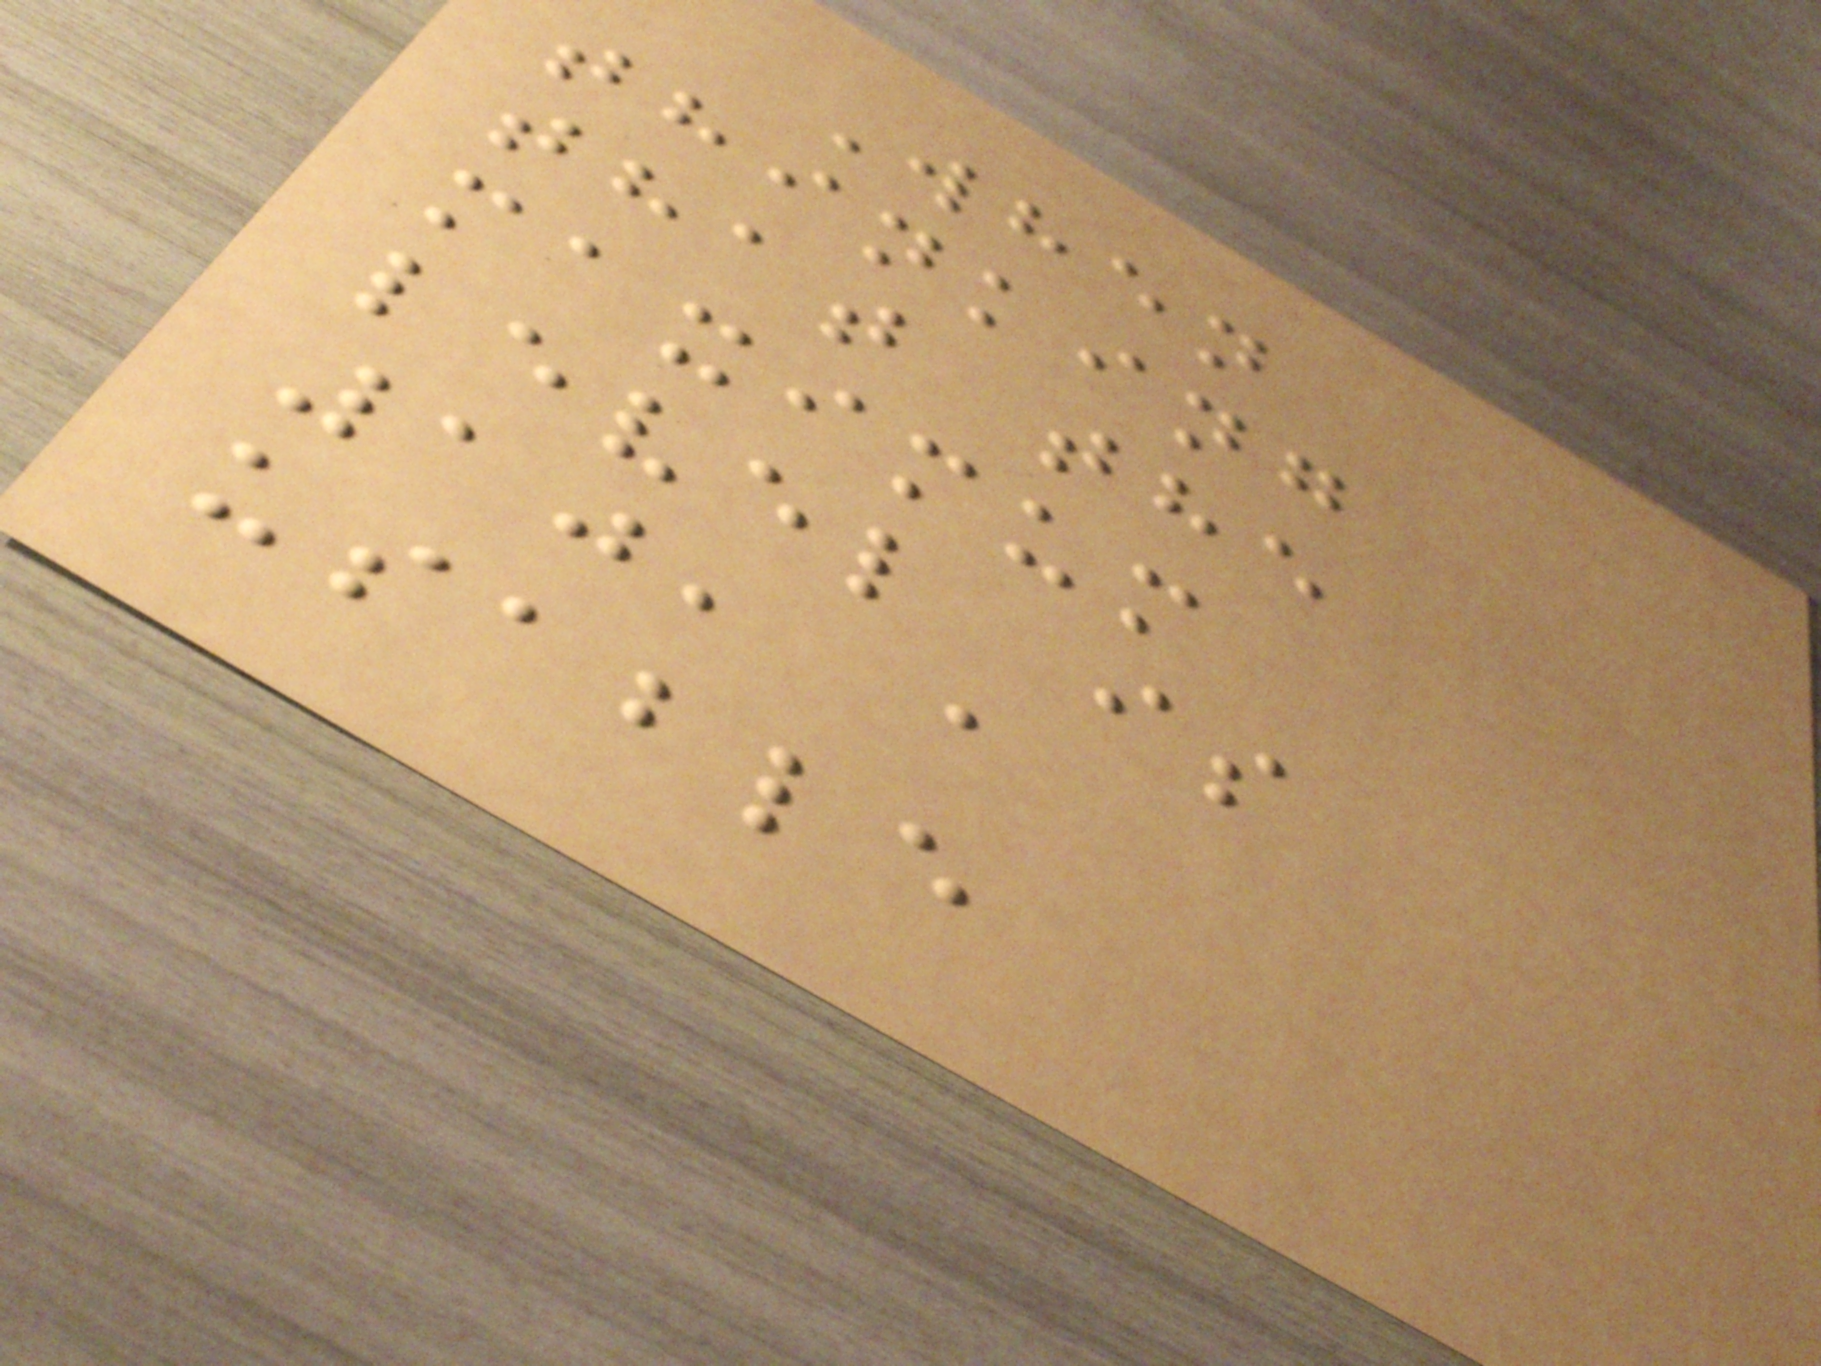When
thinking
that the
maximum
level is
10, a
usable
